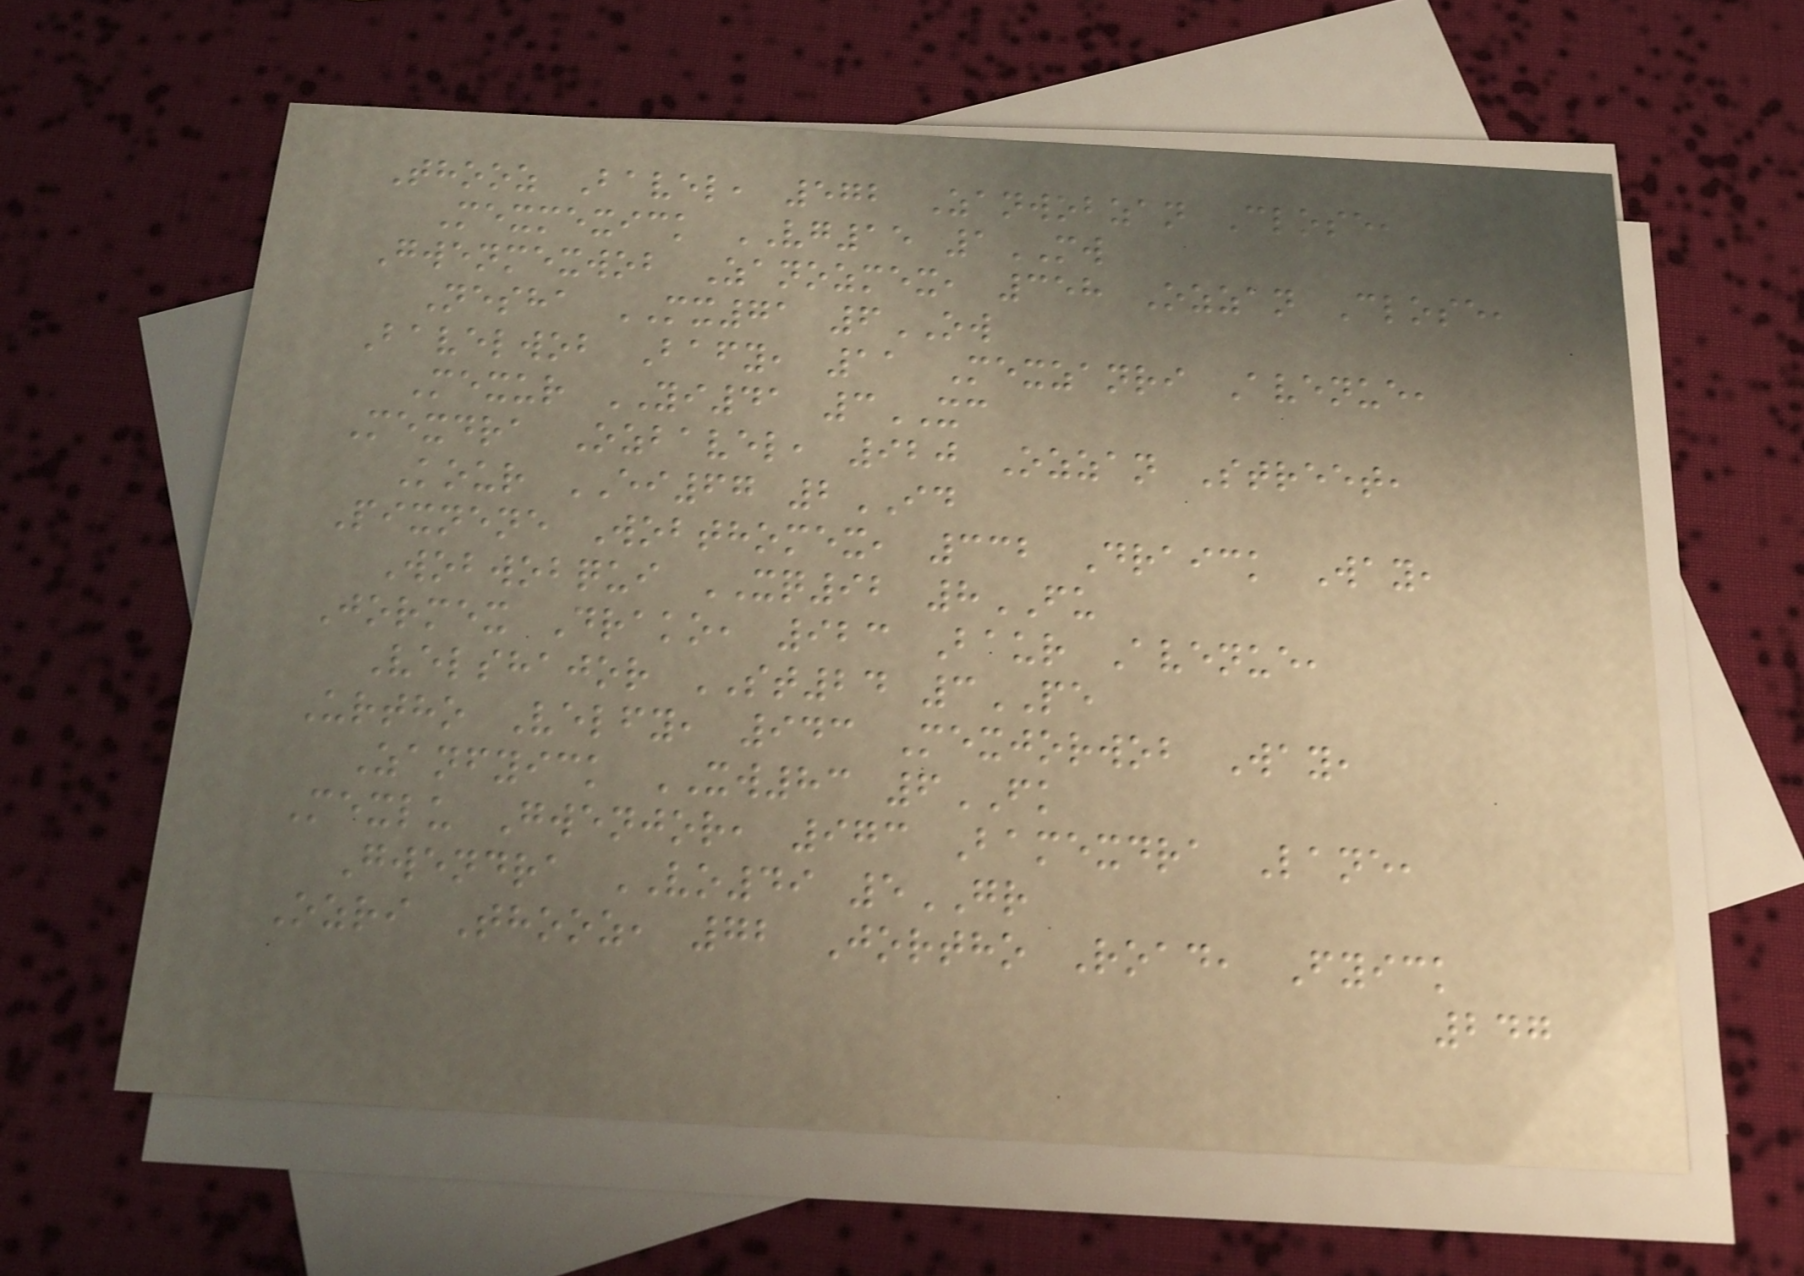Thooz Bavel, 572 Zanwobzan Close,
Mexmexick VG15 1MW
Gwenmexwob Zanozmex, 358 Ozzan Close,
Nesha MX71 6OW
Bavelwob Bafy, 11 Mexzanri Avenue,
Mexur YI41 3XC
Mexdra Ozbavel, 920 Ozzan Street,
Kour EI67 2ID
Pixnene Wobthomex, 332 Draick Way,
Wobwobqui XQ92 8FU
Jormex Drako, 923 Baur Avenue,
Velshajor ST24 3PE
Urtho Velfy, 943 Mexjorwob Way,
Zanfyick XW83 6FK
Mexlu Gwenjor, 973 Bamexdra Lane,
Gwendra VO49 5GR
Ozri Thooz, 72 Jortho Road, Fyick
247
